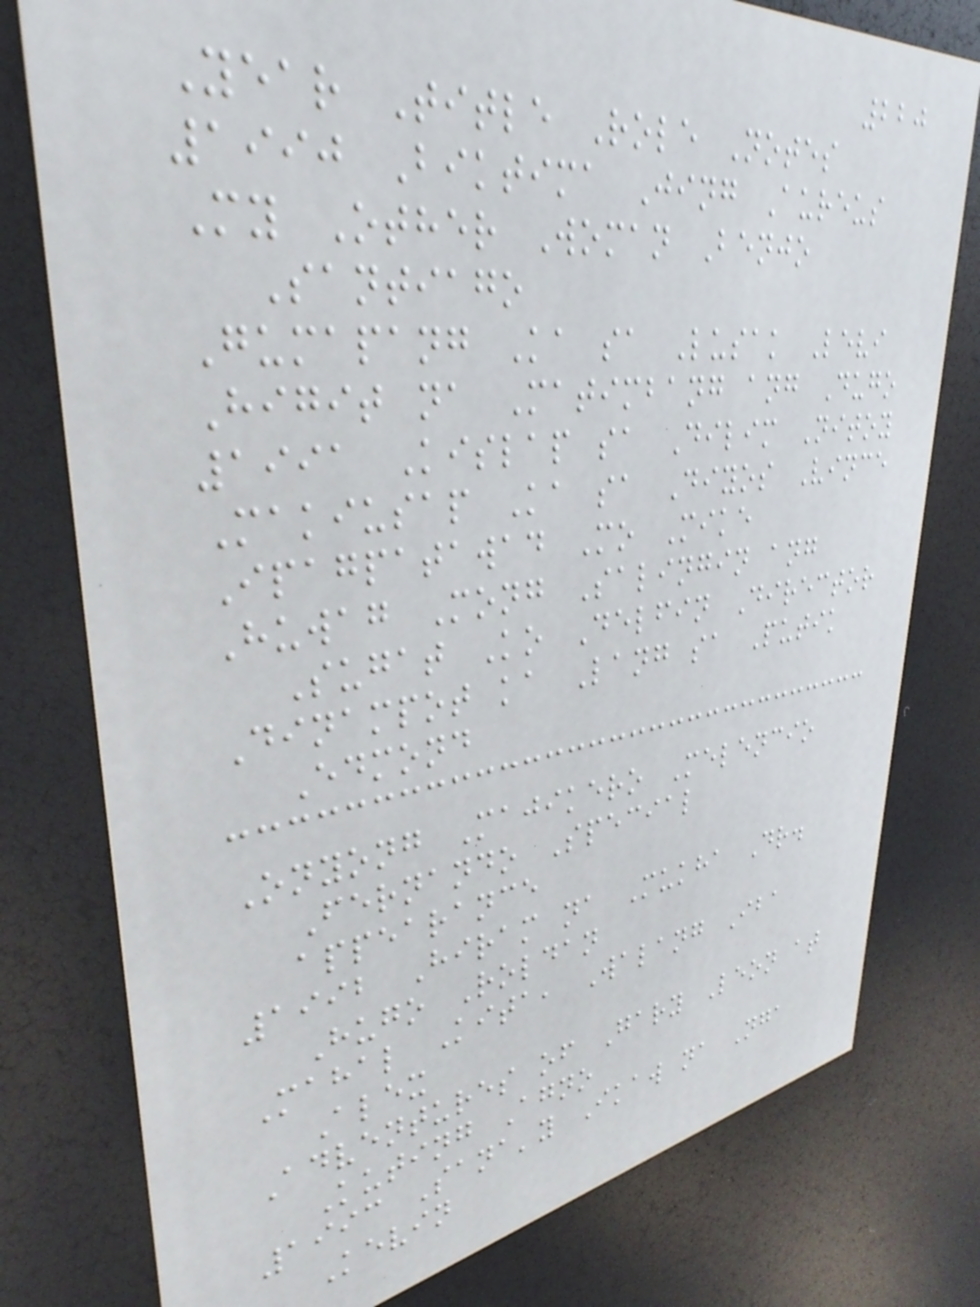220
Year Title Role Notes
1990 Biktima Jing Aureus
My Other Woman Benjo
Santiago
Gumapang Ka sa Lusak Levi
Higit na Matimbang ang Dugo
1991 Kislap sa Dilim Nitoy
Makiusap Ka sa Diyos Vince
Ipagpatawad Mo Mike
Huwag Mong Salingin ang
Sugat Ko Delfin Director
Dinampot ka Lang sa Putik
Edmond
Onyong Majikero Melencio
Fernando Special
appearance
1992 Hiram na Mukha Dr.
Hugo Roldan
Mahal Kita, Walang Iba
Alex
Adventures of Gary Leon at
Kuting Agno
1993 Sana'y Ikaw na Nga
Kevin
